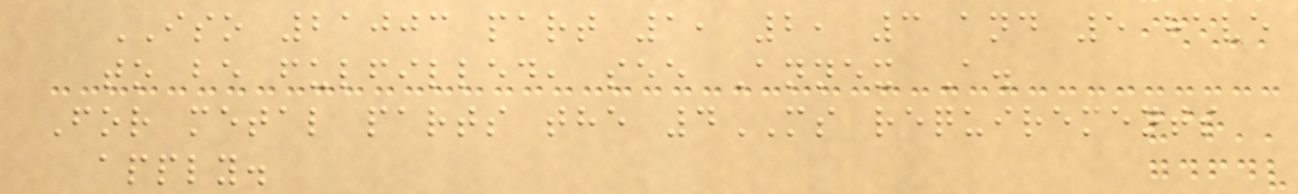ISO 21003 part 1, 2, 3 and 5 have
to be fulfilled, see Annex A.
For metal parts the 4MS requirements
apply.
